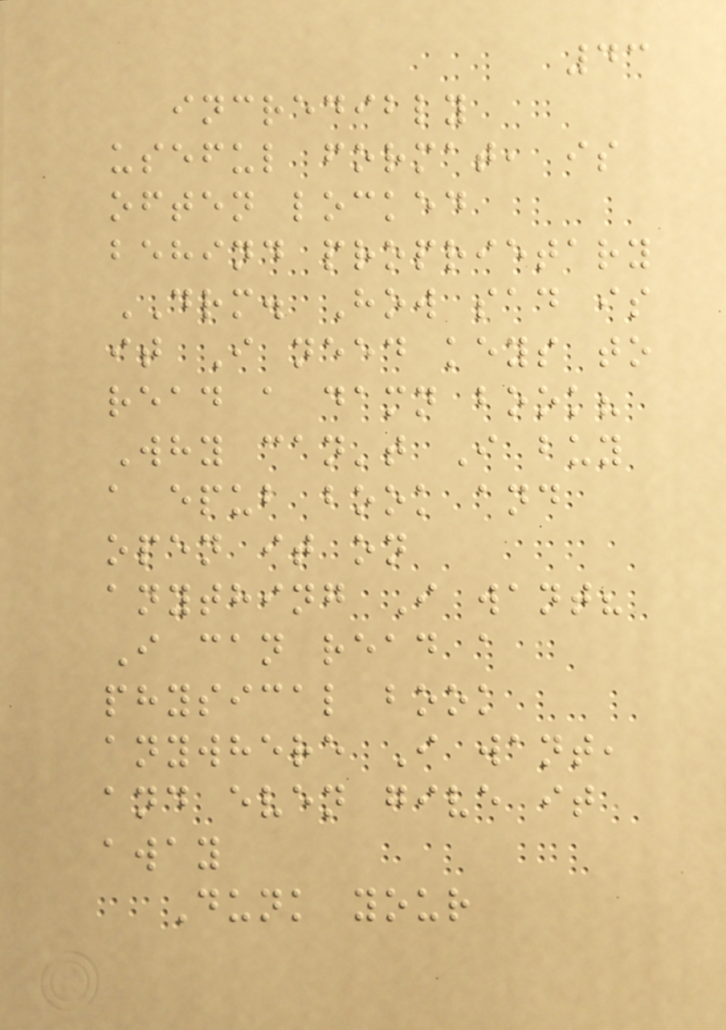43
incredibly
useful format, is
often locked
behind proprietary
DRM. How sad is
it I need keys to
read a damn book?
Why can't I buy
a epub book and
open it on
anything I want?
I can read a
physical book
anywhere I want,
and even give it
away
Dunk your
